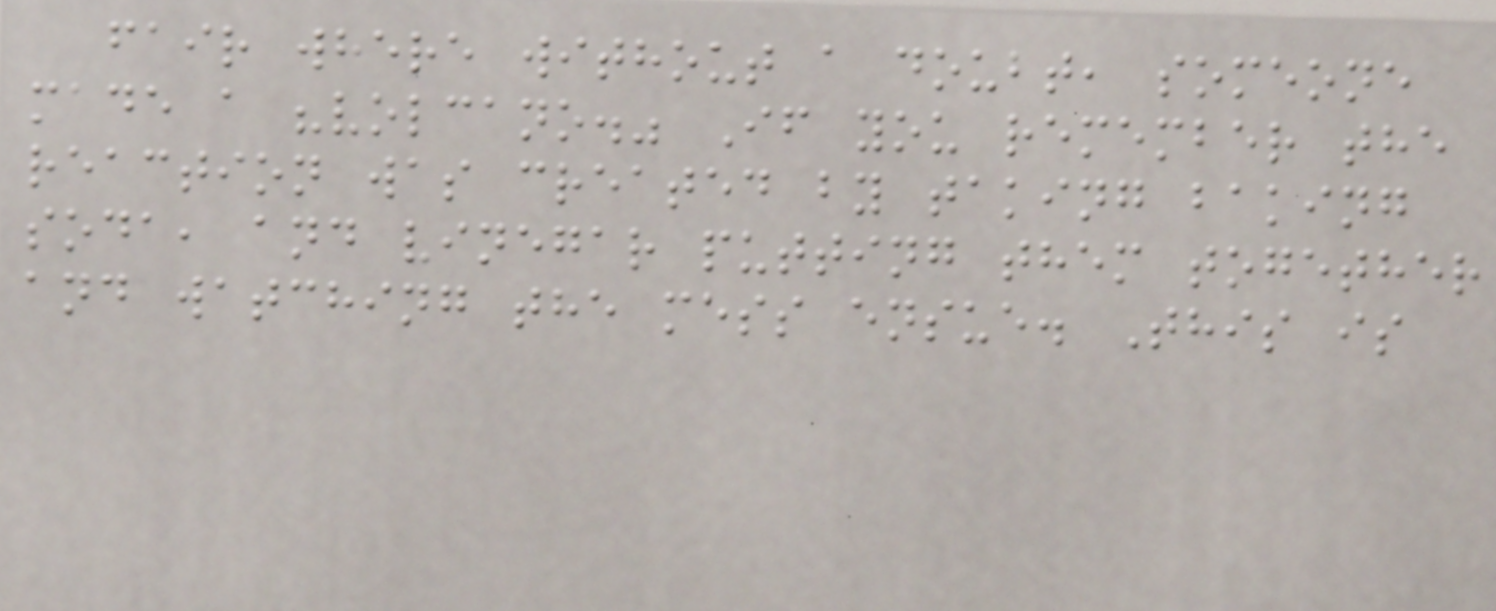fair where without a doubt, someone
made a "volcano." If you remember the
reaction was created by taking baking
soda, and vinegar putting them together
and watching the mess ensue. This is
